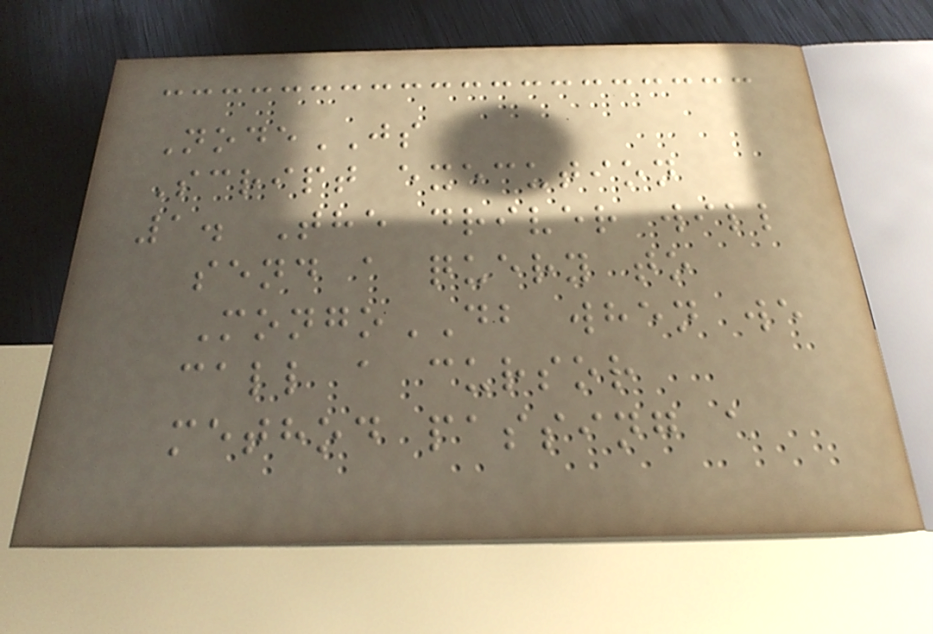NodeJS
Script execution
1. The driver will
send a query to
MongoDB when we
call a cursor
method passing a
